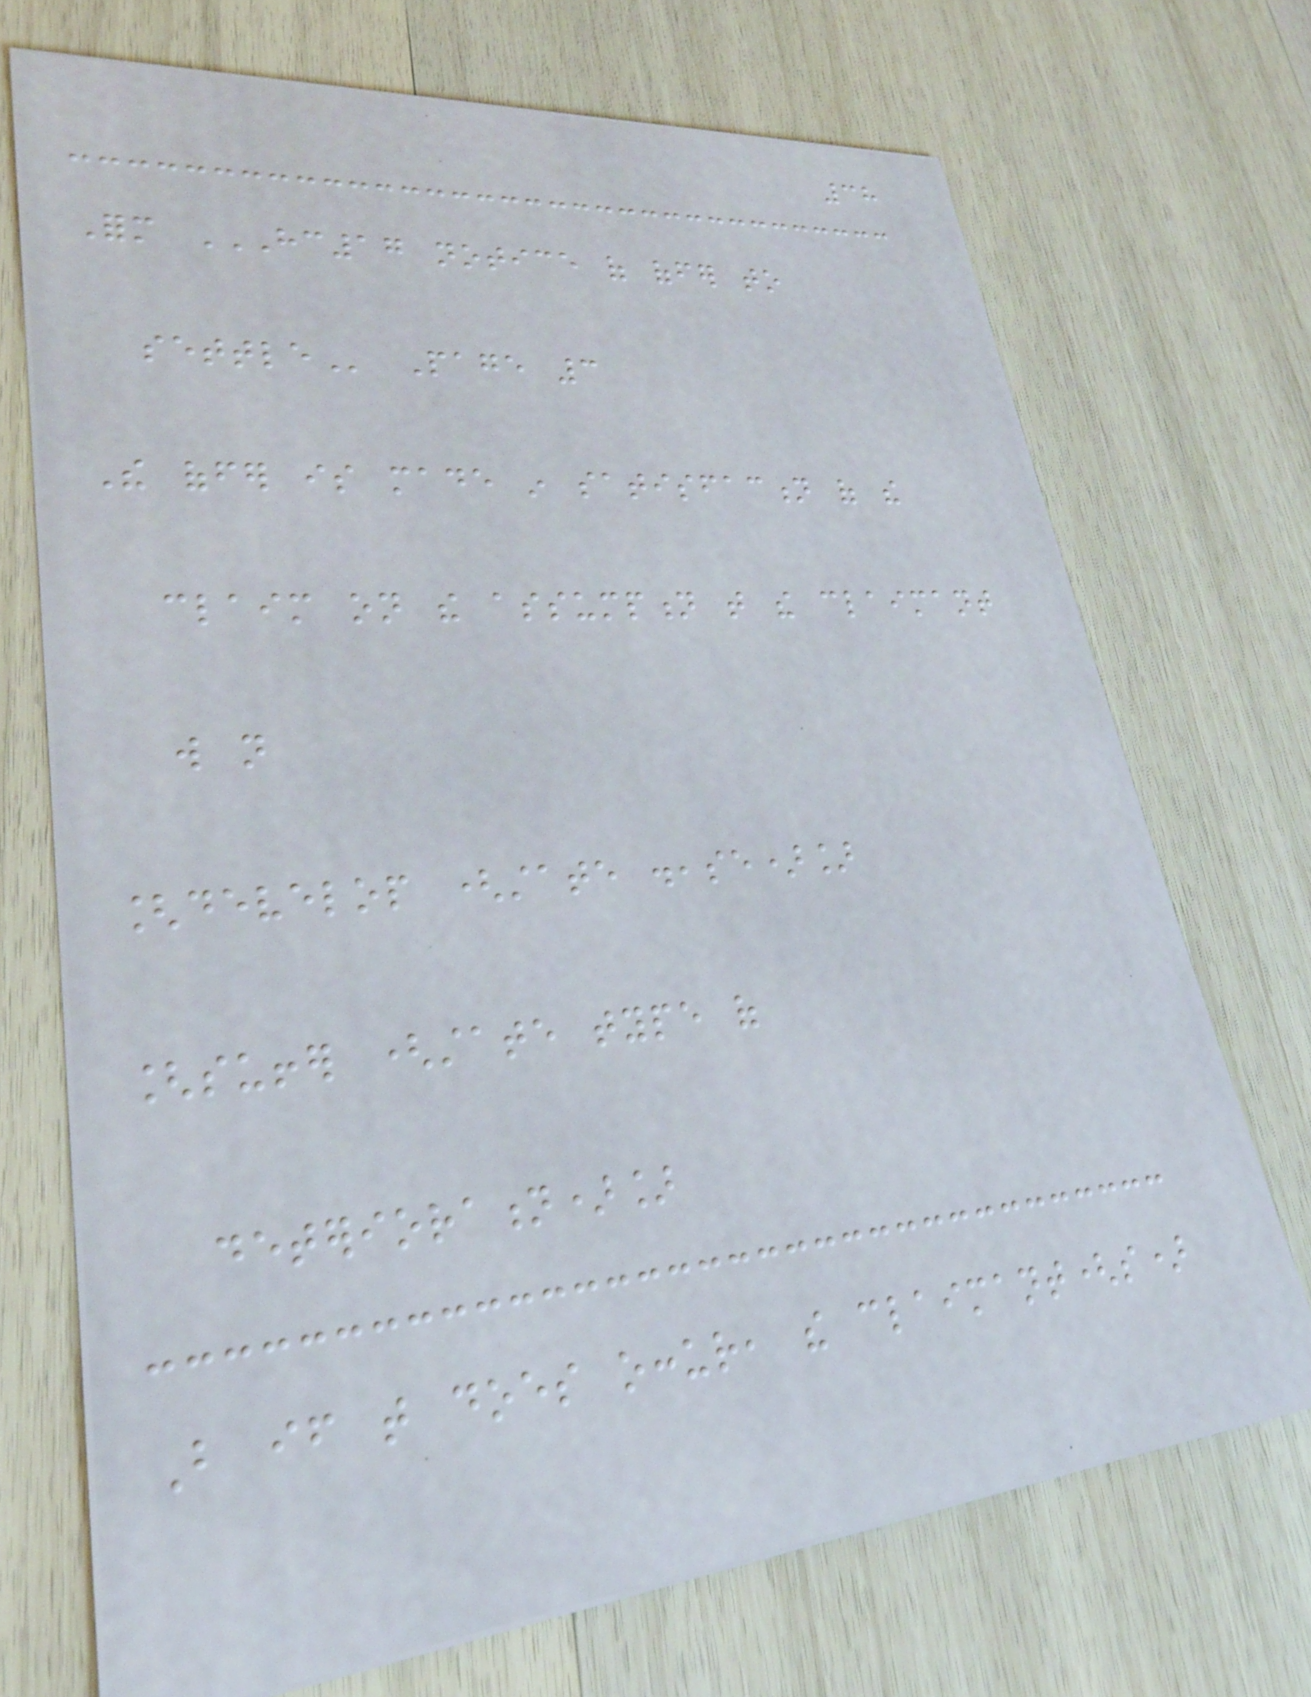38
Form HC17 NOTICE OF OFFER TO
SETTLE Page 3
The offer is made in satisfaction of the
claim on the assumption that the claimant
will not
[develop (state disease)]
[suffer (state type of
deterioration)]
But if that does occur, the claimant(s)
